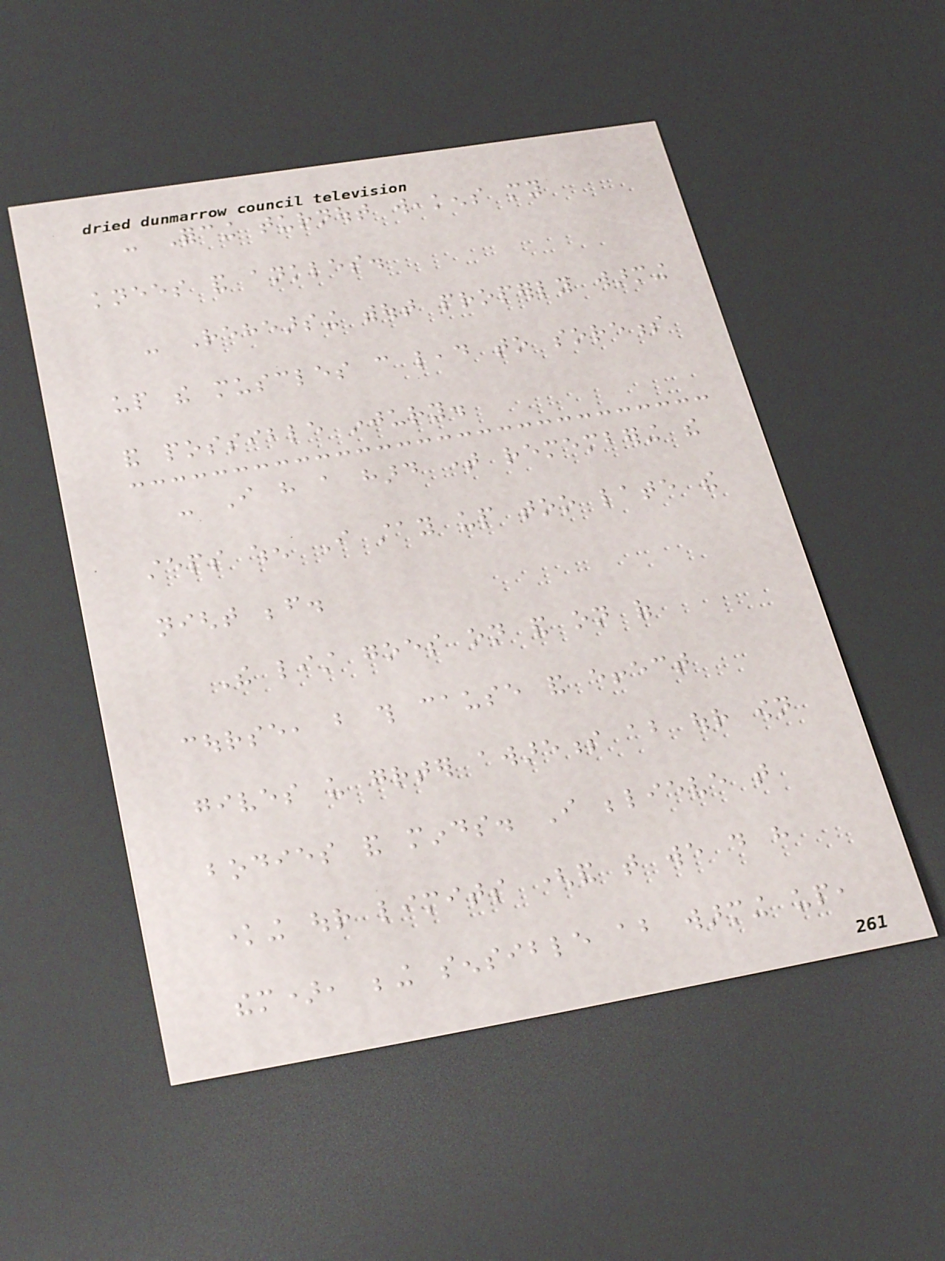- Forcing turnout weakens my
knees and ankles.
- Rehearsing without properly warming
up the muscles can lead to soreness
and possible injury.
- I have a hard time remembering the
steps when I stay up too late the
night before.
The list goes on and on of
course, but this cause and effect
gives us greater awareness about our own
bodies and minds. I believe that
knowing our limits (and that we do have
them), being sensible about warming up,
